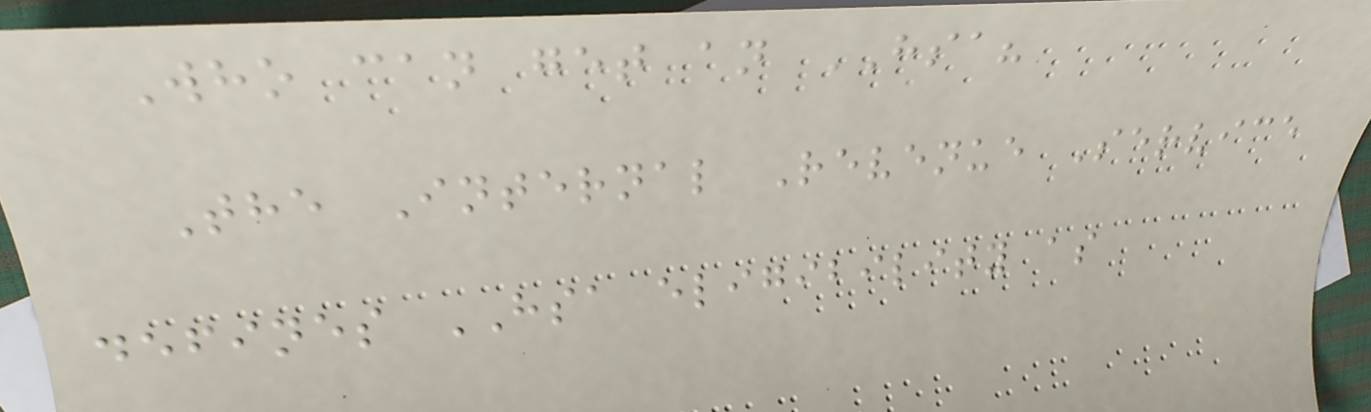Who can get an HSA?
The Internal Revenue Service
defines HSA eligibility as
